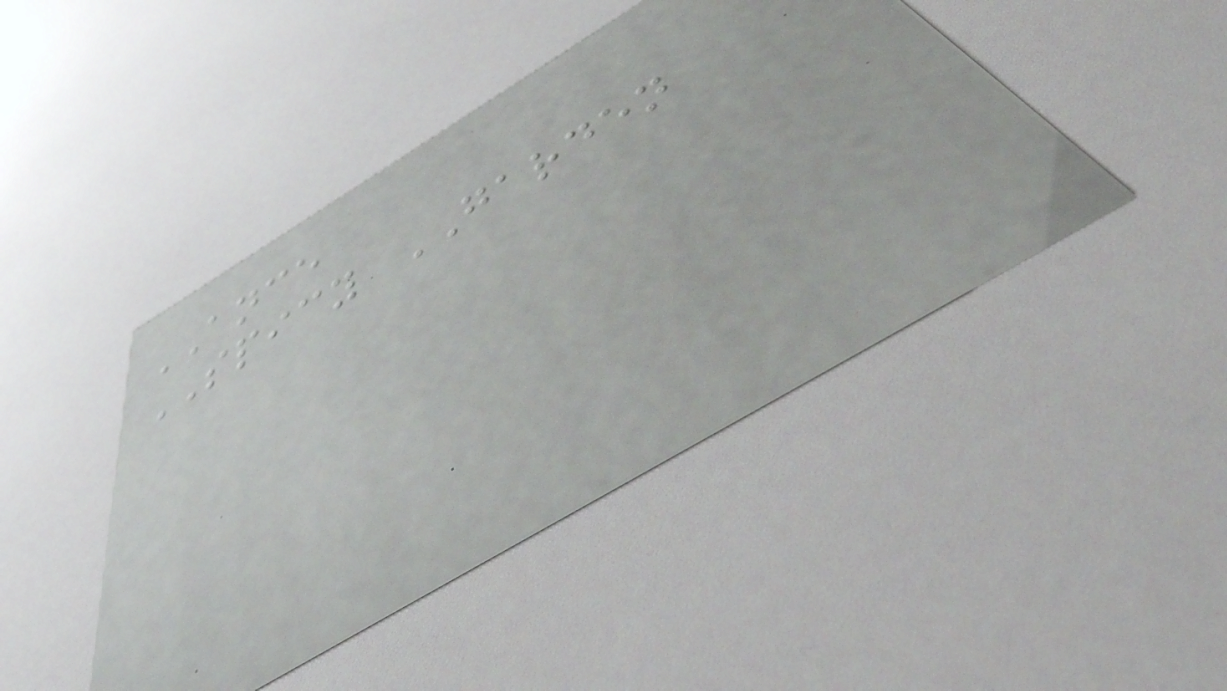ANCE
SPICY GARDEN
